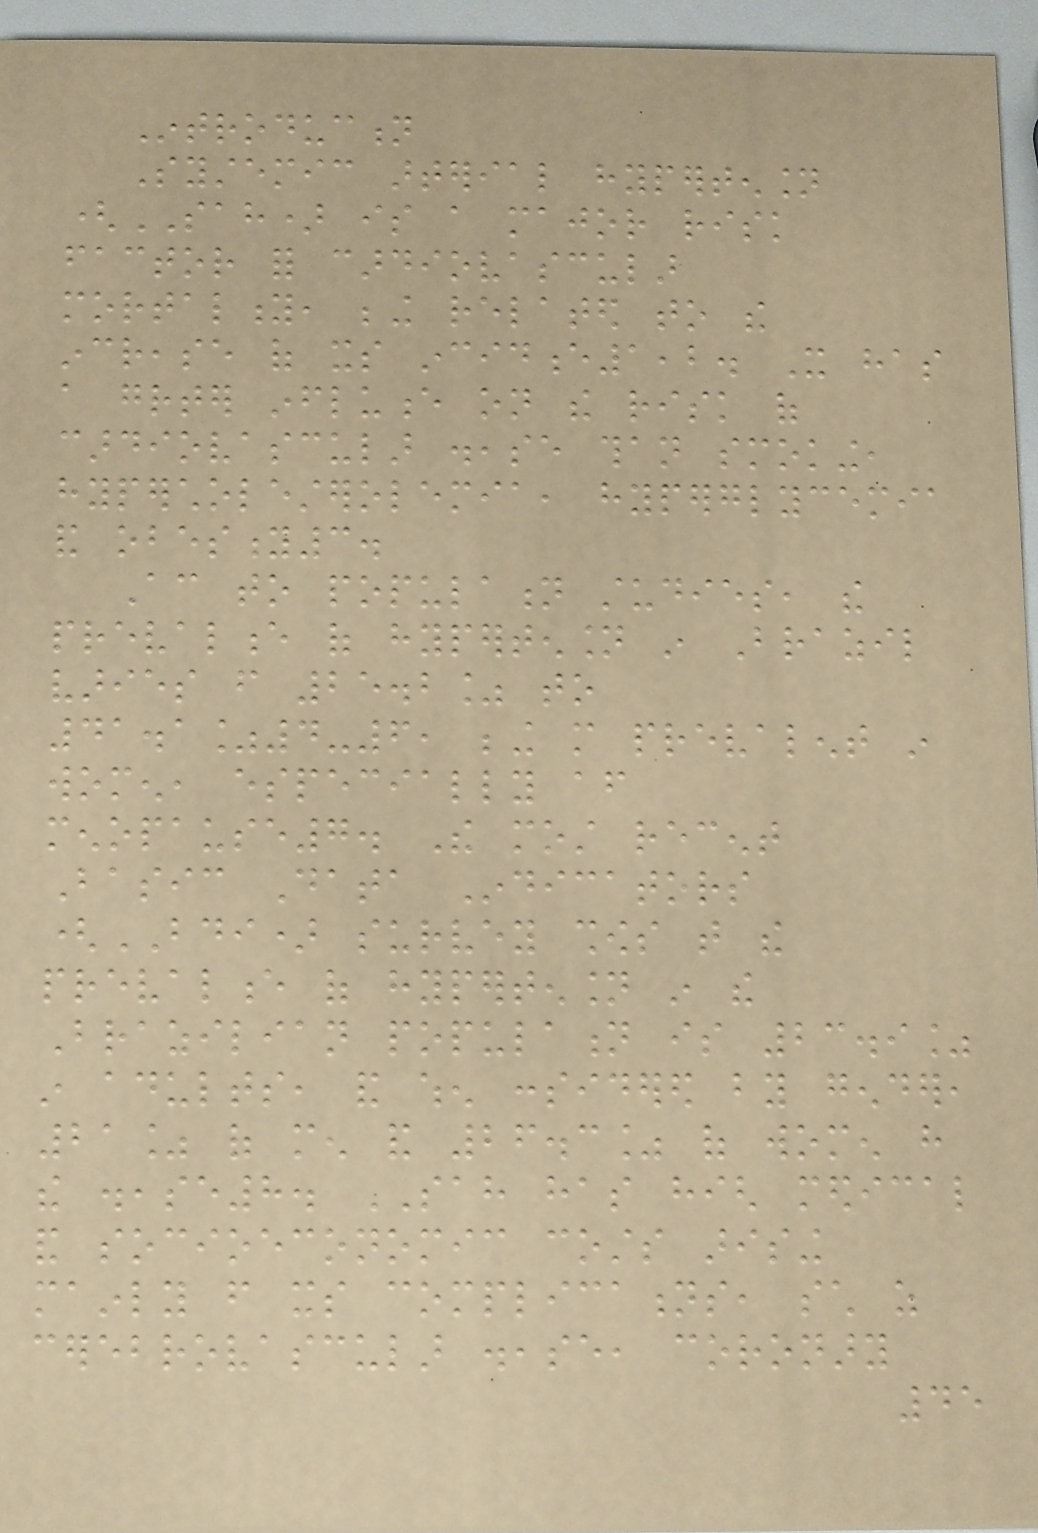Introduction
Systemic arterial hypertension
(SAH) is a major risk
factor for cardiovascular
mortality, being related to the
increase of its incidence1,2. It has
a greater influence on the risk of
cardiovascular disease than smoking,
hypercholesterolemia, hyperglycemia
and obesity3.
According to population studies, the
prevalence of hypertension in Brazil
varies from 25.2% to
41.1%4-6, being more prevalent in
women, especially after
menopause7. The most recent
Basic Data Indicators
(BDI) survey shows that the
prevalence of hypertension in the
Brazilian population is 23.9%
in adults, and when considered by gender,
21% of men and 26.3% of women have
the disease8. SAH has high medical
and socioeconomic costs arising
mainly from its complications, such as
cerebrovascular disease, coronary
45
